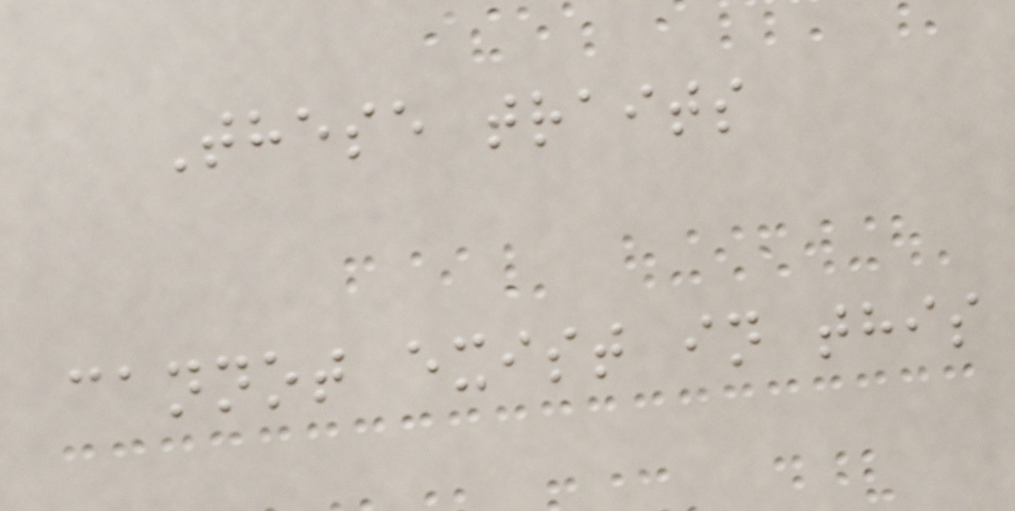These traits
cannot exist in this
